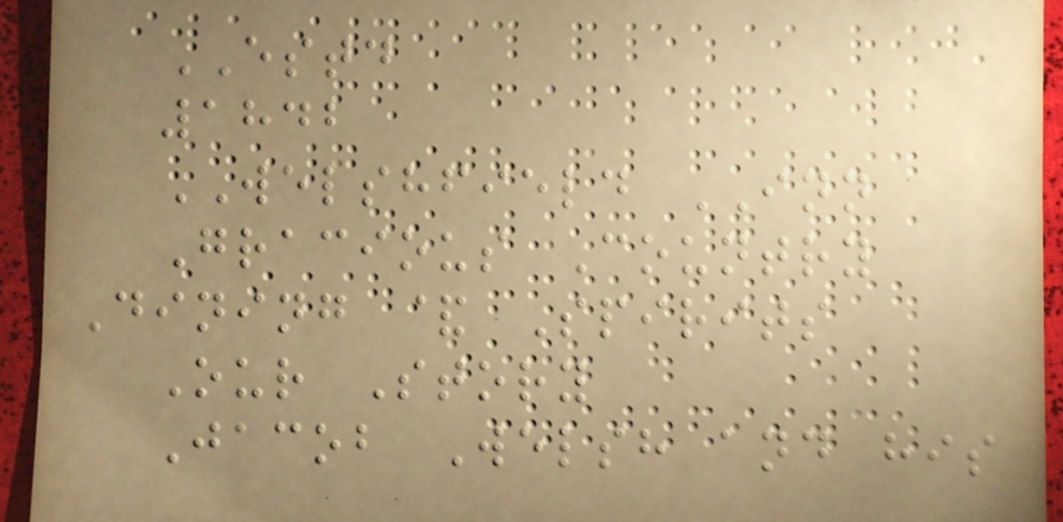ESTD
1842
WELSHFIELD INN
Gracious Country
Dining & Spirits
Our Story
Jacob Welsh and his
